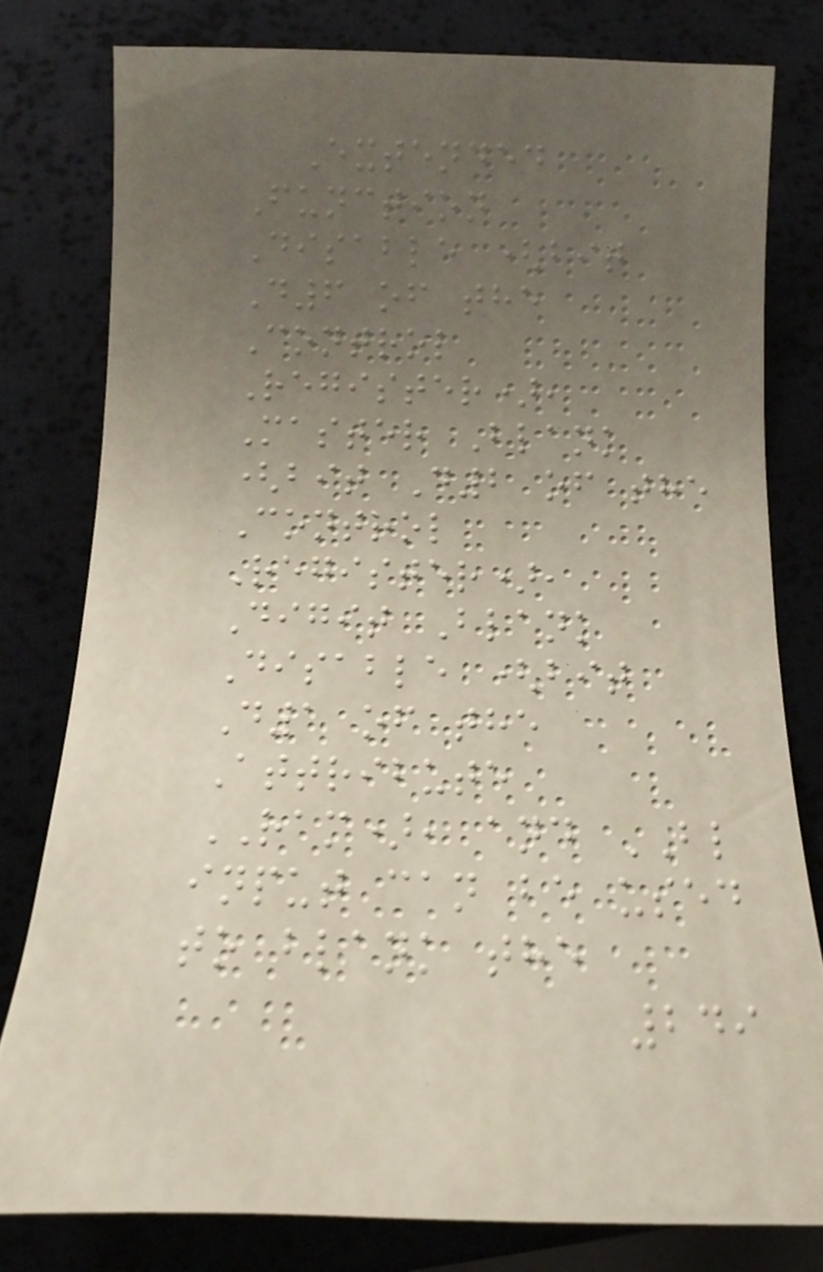Extended
Function
Disable (bit
D6 of the
Control
Register),
Master Blank
(bit D2 of the
Control
Register),
Digit Blank
Disable (bit
D1 of the
Attribute
RAM), and BL
input can be used
to blank the
249
